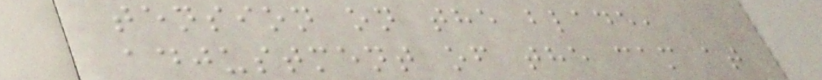tension on the blade,
adjustment of the cam at
